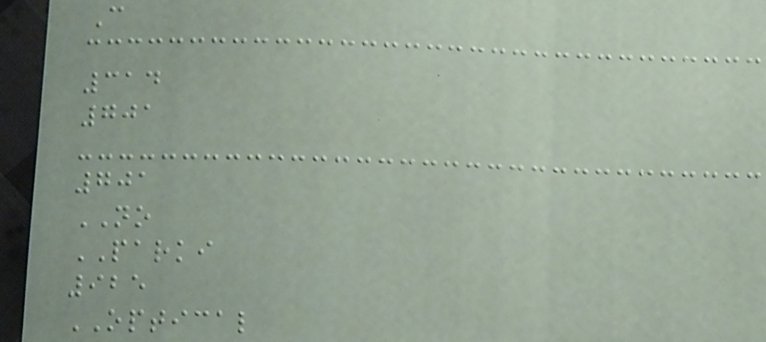C
314
701
701
NO
PARKI
925
OPTICAL
